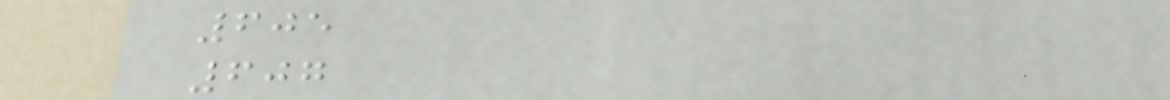605
607
